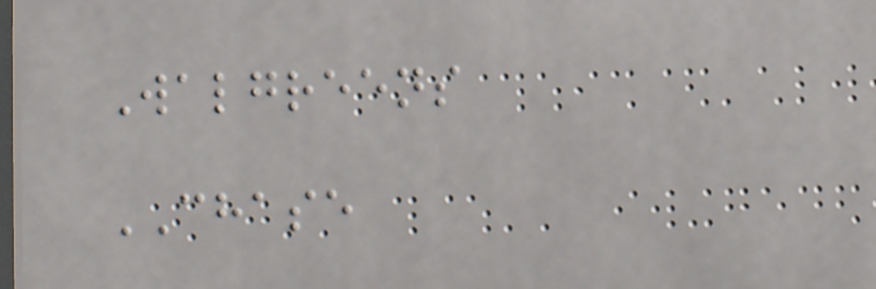Walgreens
CHASE
